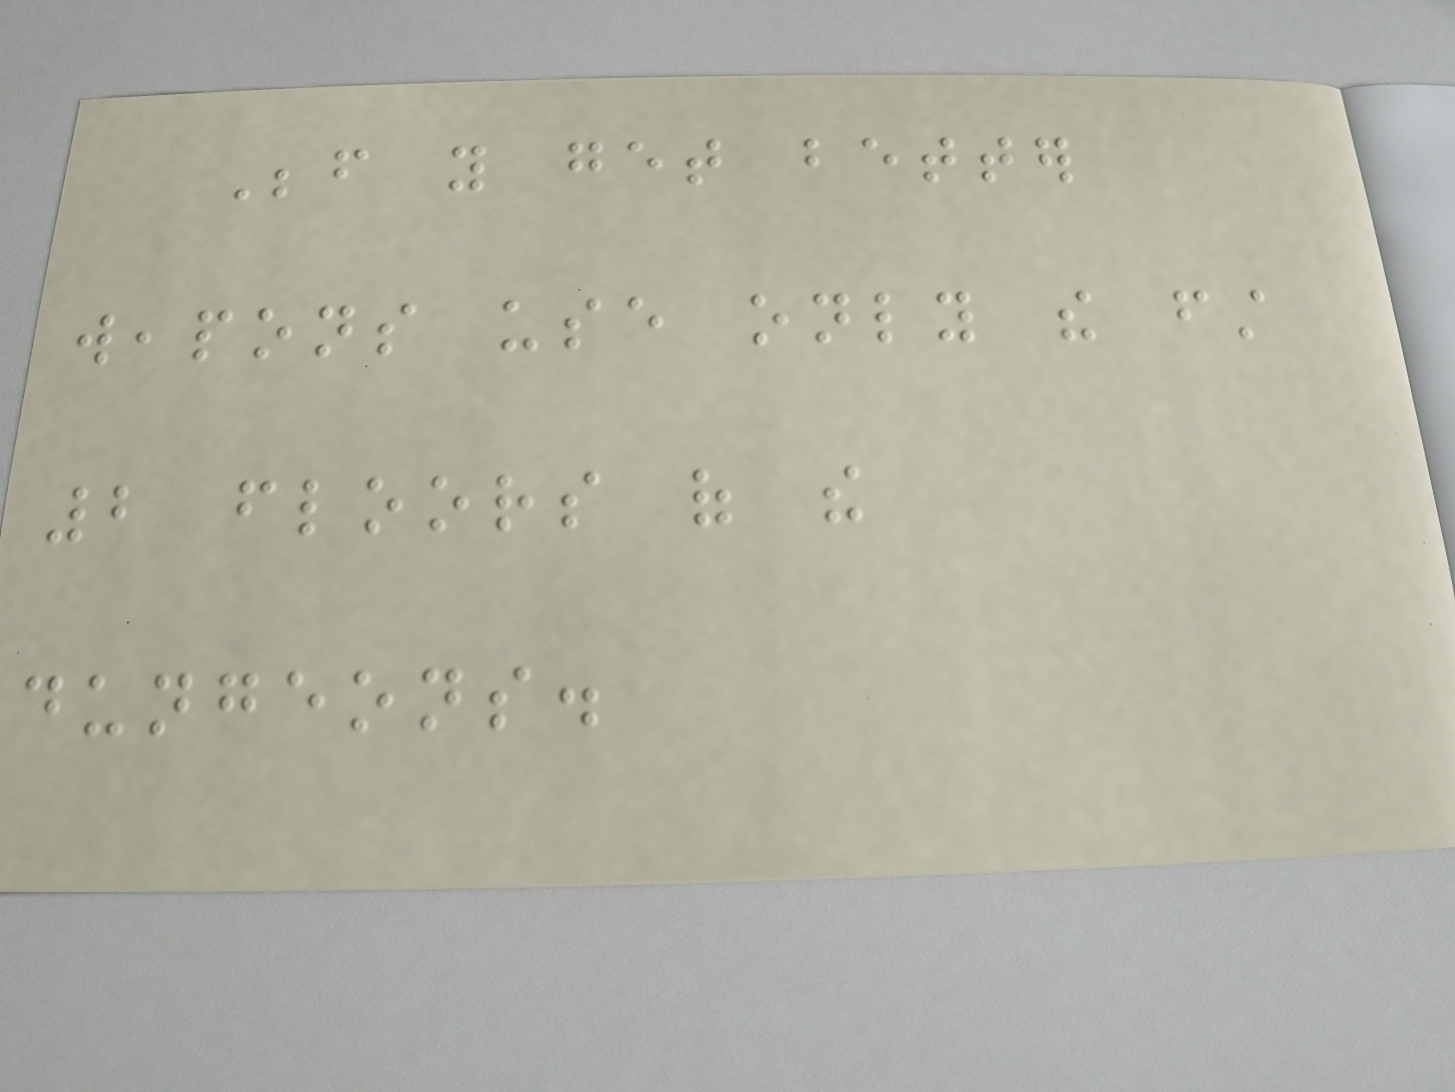Before you get better
weapons use only the first
2 floors of the
dungeons.
